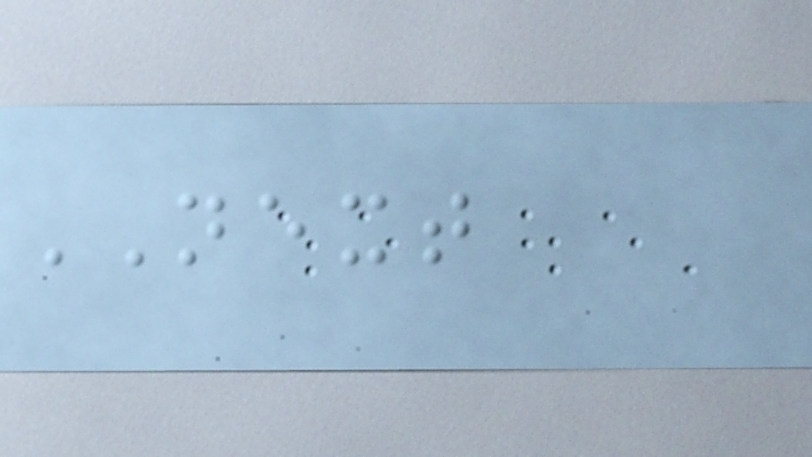NEXT
